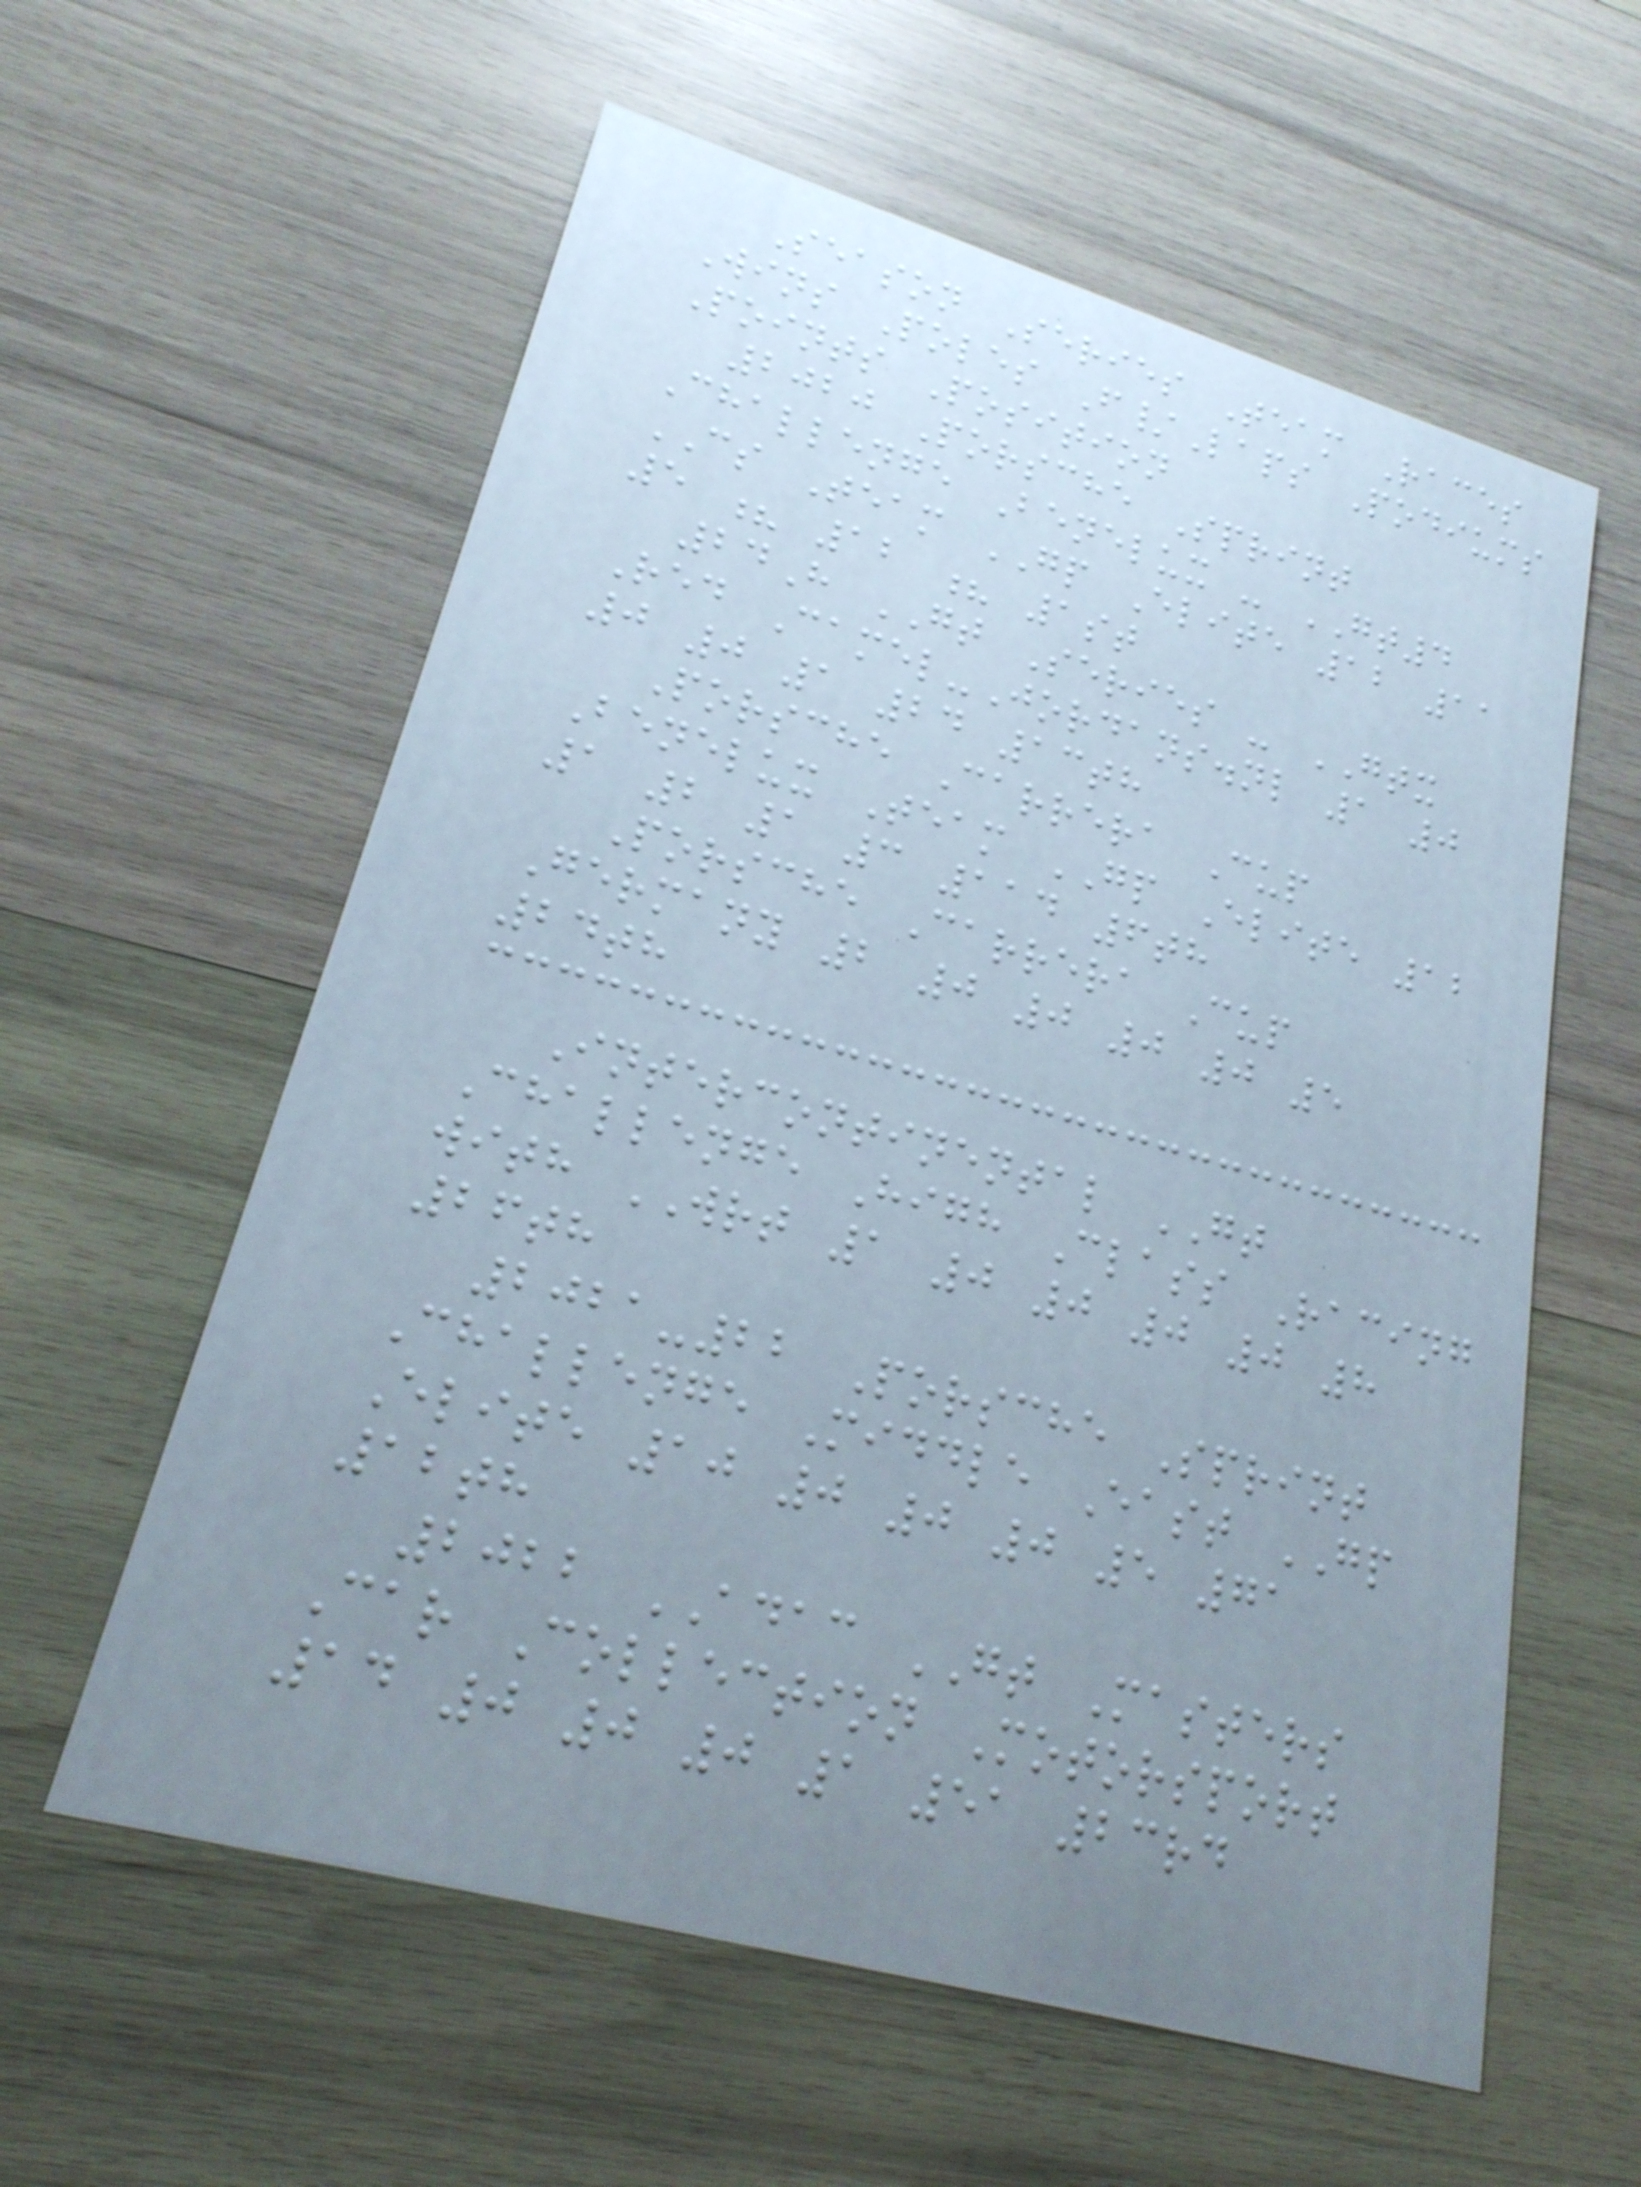Season Series Team Races
Wins Poles F/Laps Podiums
Points Position
2020 Porsche Sprint
Challenge Benelux - GT4
CS Team GP Elite 12 11
5 ? 12 ? 1st
24H GT Series - GTX
Red Camel-Jordans.nl 1 0
0 0 1 24 13th
Porsche Carrera Cup
Benelux Team GP Elite 12
1 2 1 3 114 6th
Porsche Carrera Cup
Germany 2 0 0 0 0 5
24th
Intercontinental GT
Challenge High Class Racing
with WRT 1 0 0 0 0 8
26th
2021-22 Porsche Sprint
Challenge Middle East GP
Elite 10 0 0 0 5 71
12th
2022 ADAC GT Masters
Car Collection Motorsport
14 0 0 0 1 51 23rd
